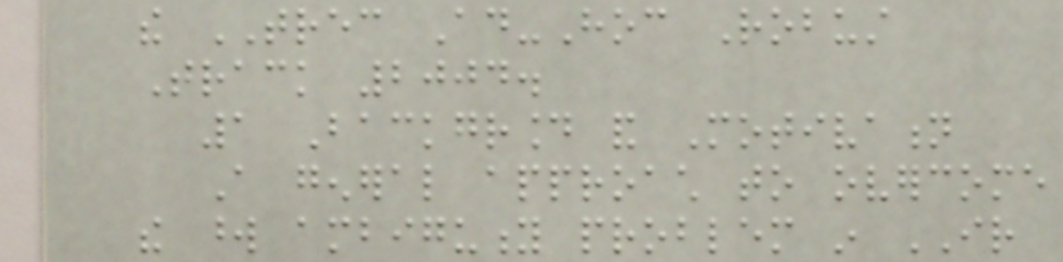the TREC Ad-Hoc Robust
Track 2004.
1 Background and Motivation
A general approach to overcome
the word ambiguity problem in IR
